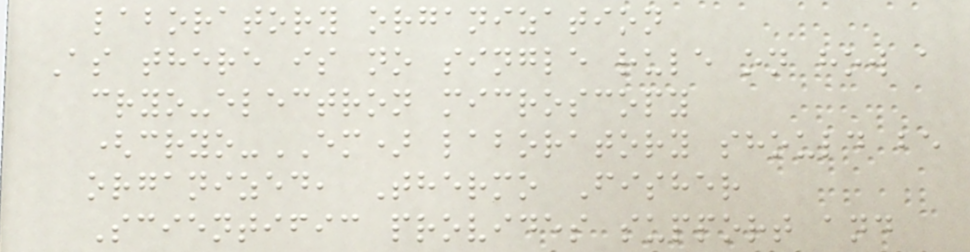laboratory organization
As there is no single rule on how a
cryo-electron microscopy
(cryo-EM) laboratory should be
organized, Thermo Fisher
Scientific provides support and
